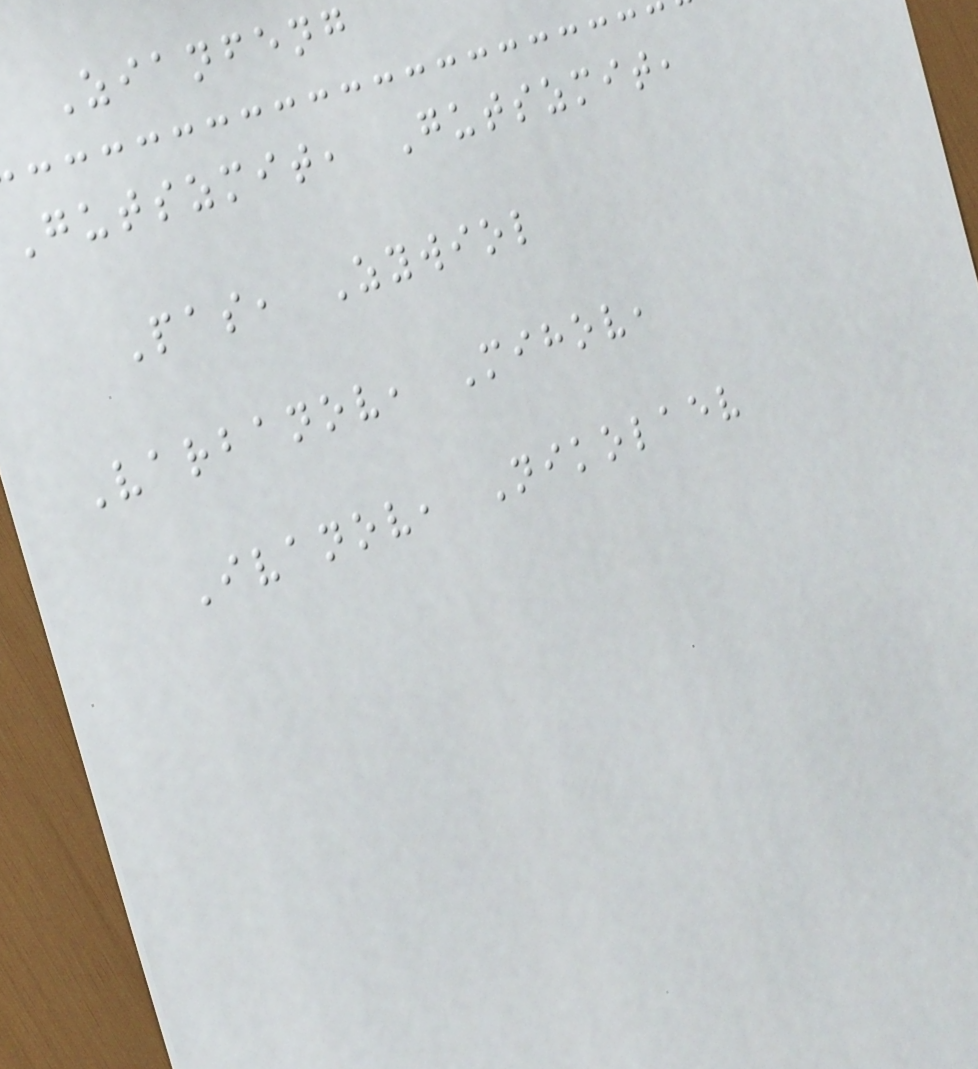Zianfeng
Gutszmit, Gutszmit,
Pas, Zywiol
Varbanov, Mihov,
Ivanov, Nikolaev
